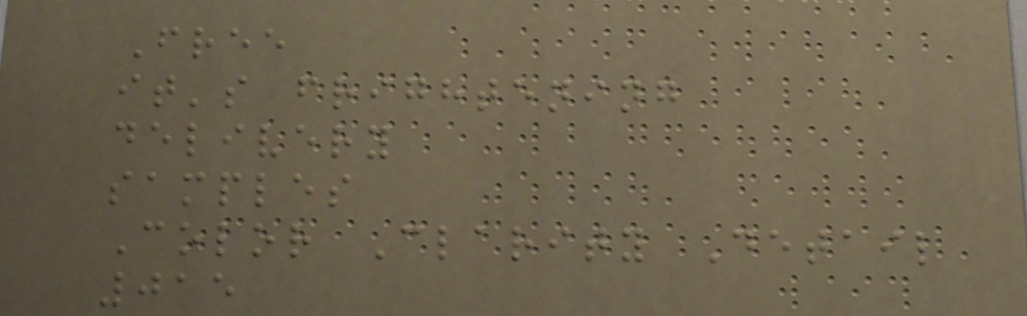Free
it's frightening
delivery
samples
Color Clarity Detail
015
